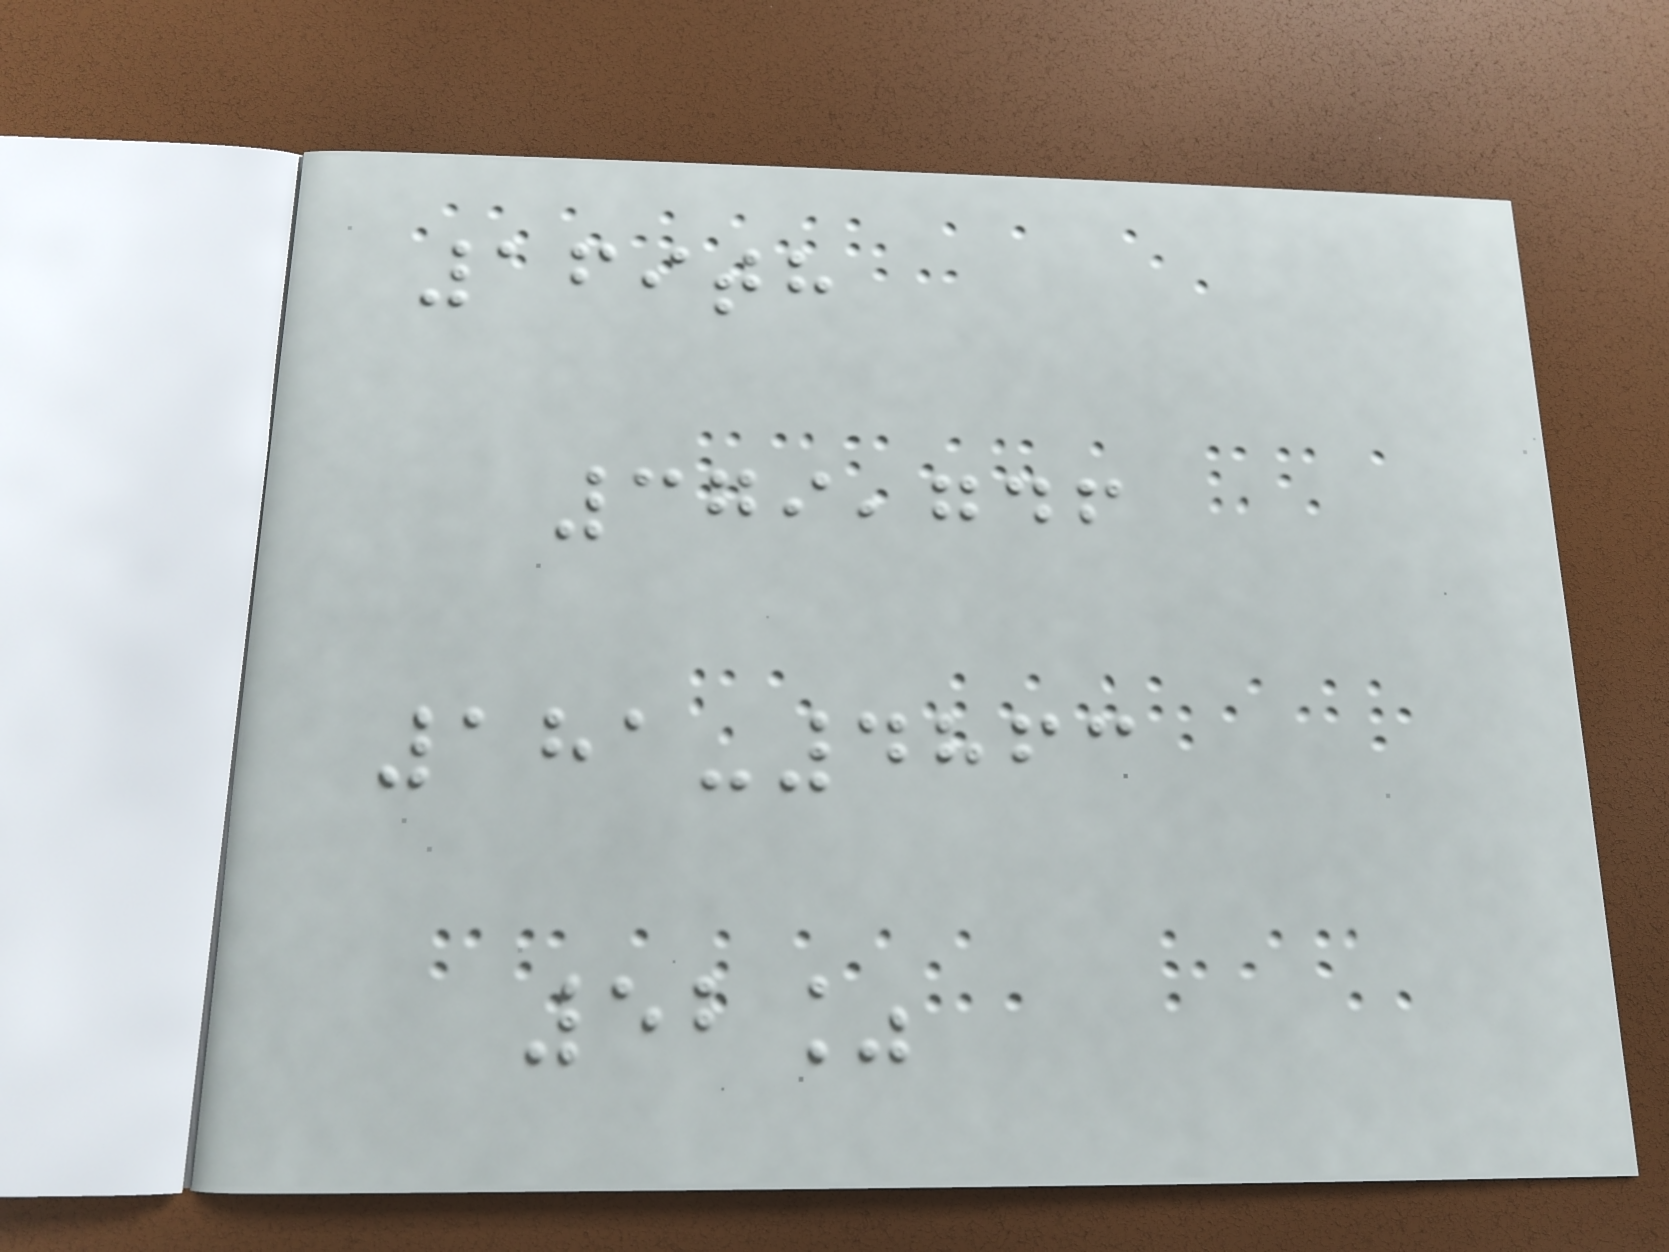169th
379,746
181-4863
52%
